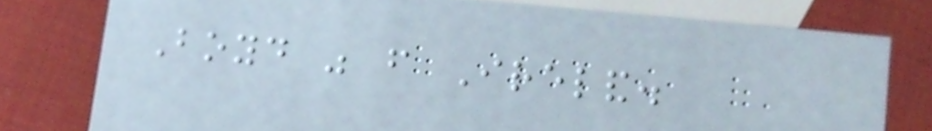Boyd was from Ireland.
